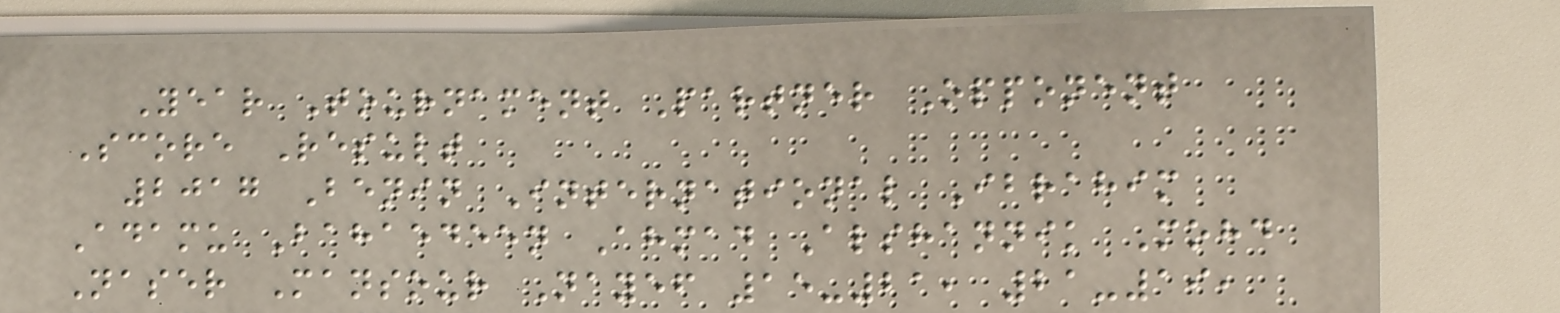Year Tournament Partner Opponent
Score Result
2017 Benin International Ibrahim
Adamu Bahaedeen Ahmad Alshannik Mohd
Naser Mansour Nayef 15-21, 21-19,
